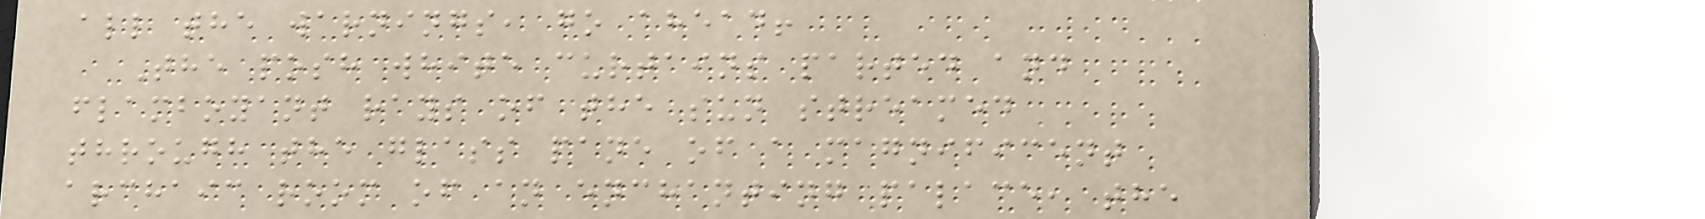all the warnings, go ahead!
The posh white curtains parted and
flamboyant rays of the sun streamed
through the glass pane of a magnificent
archaic room of an enchanting palace, the
